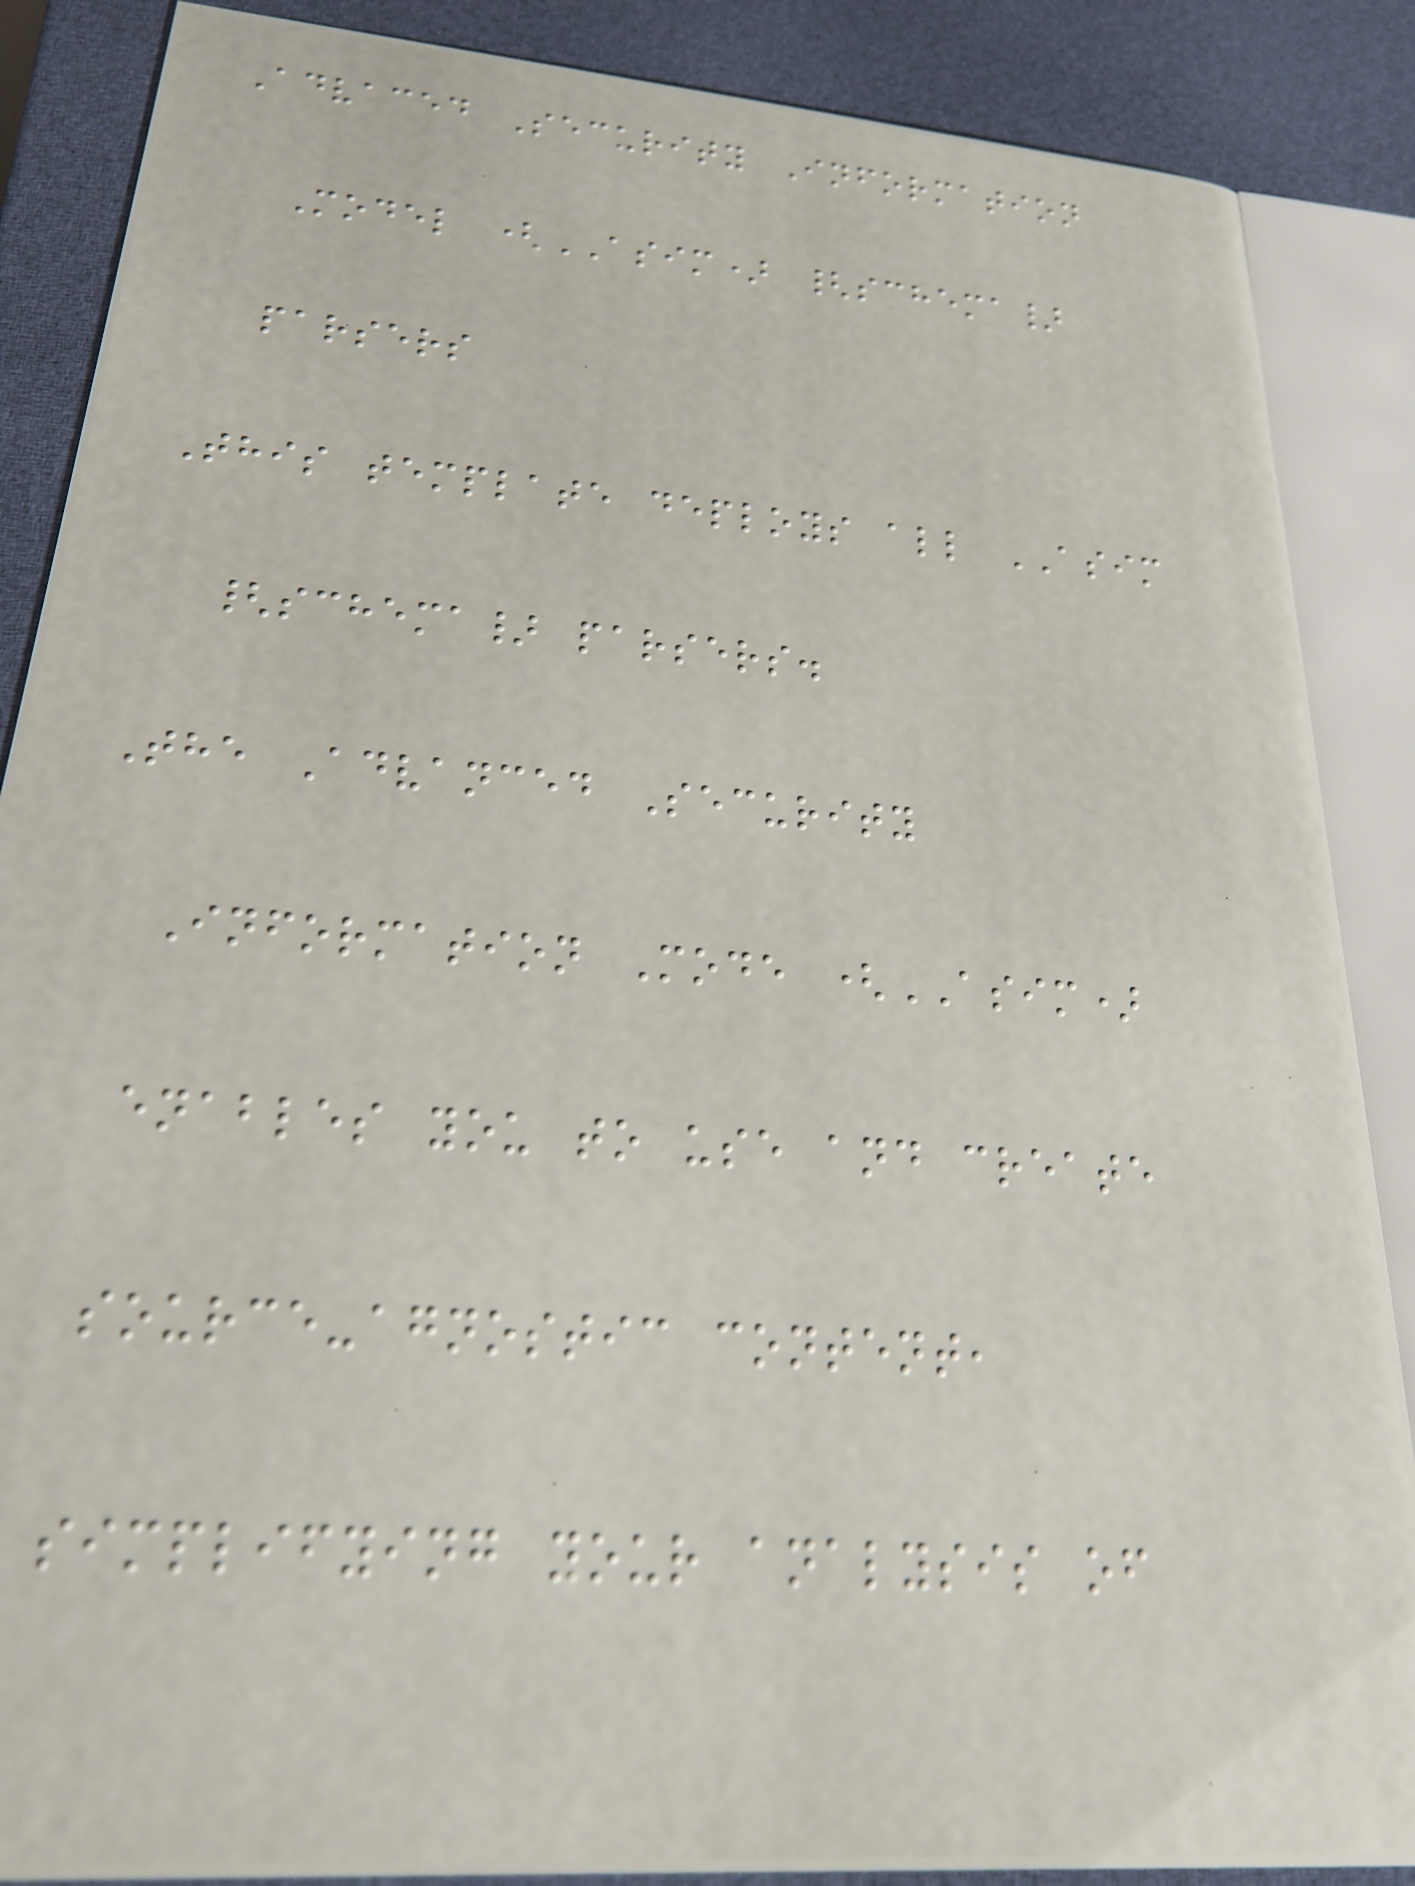Advaced Security Information
Model (ASIM) {schema}
parsers
This template deploys all ASIM
{schema} parsers.
The Advanced Security
Information Mode (ASIM)
enables you to use and create
source-agnostic content,
simplifying your analysis of
